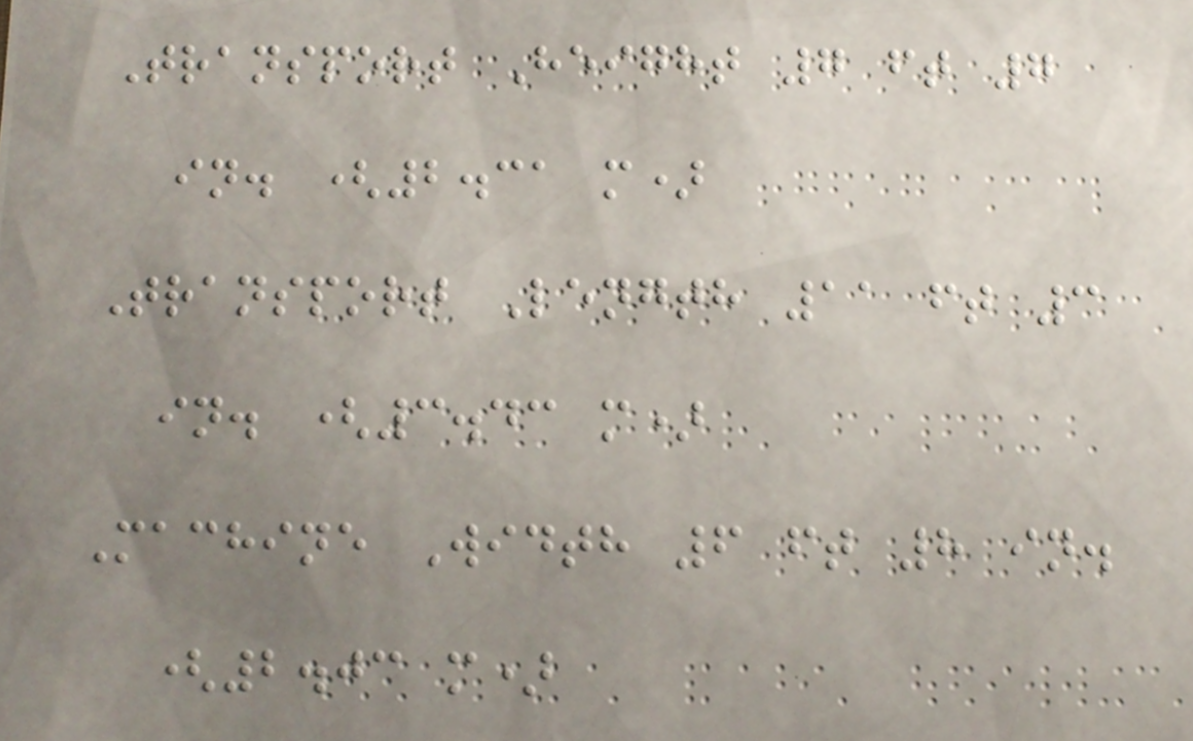Transport Height 7 ft 7
in. (2.31 m)
Transport Length 11 ft 3
in. (3.43 m)
Machine Width 6 ft 8 in.
(2.03 m)
